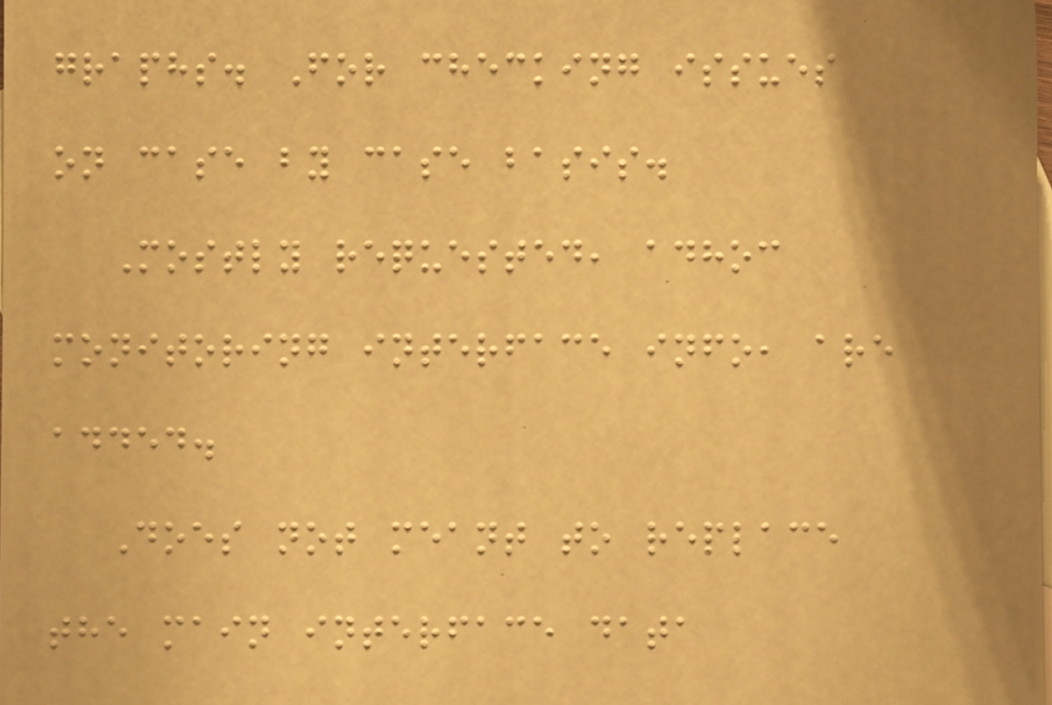graphs. For checking issues
on case by case basis.
Mostly requested, adhoc
monitoring interface info, are
added.
Does not meant to replace
the main interface data
